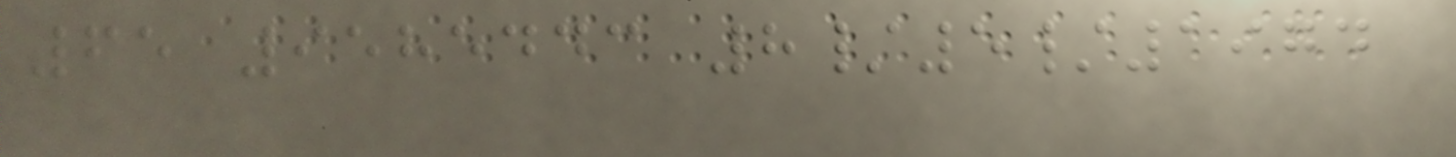65 9585443 8/5/1974
